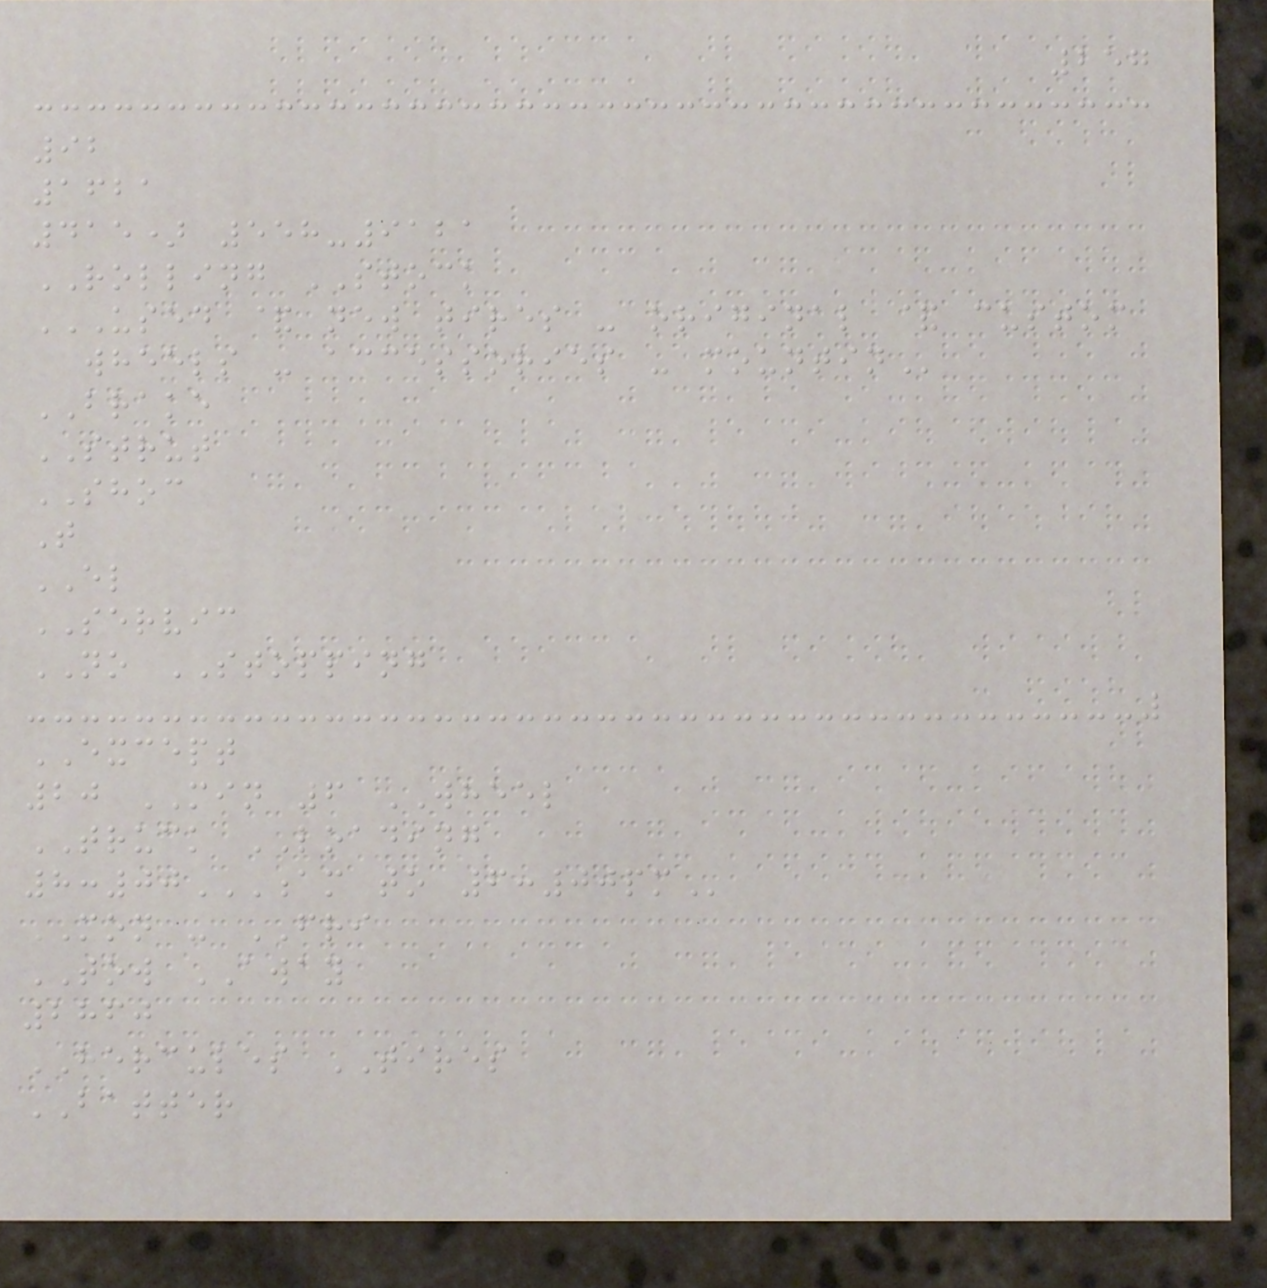257
92
1621
415) 558-9121
ROLLING STOCK
USED & NEW TIRES - ORIGINAL & CUSTOM
WHEELS - ACCESSORIES - MOUNTIN
BRAKE
STRUT
SHOC
T
EL
SERVIC
NO STOPPING
EXCEPT
20 MIN 6 WHEEL
TRUCK LOADING
8:00AM TO 6:00PM
MON - FRI
TOW AWAY
2860
HERCULES TIRES
BATTER
